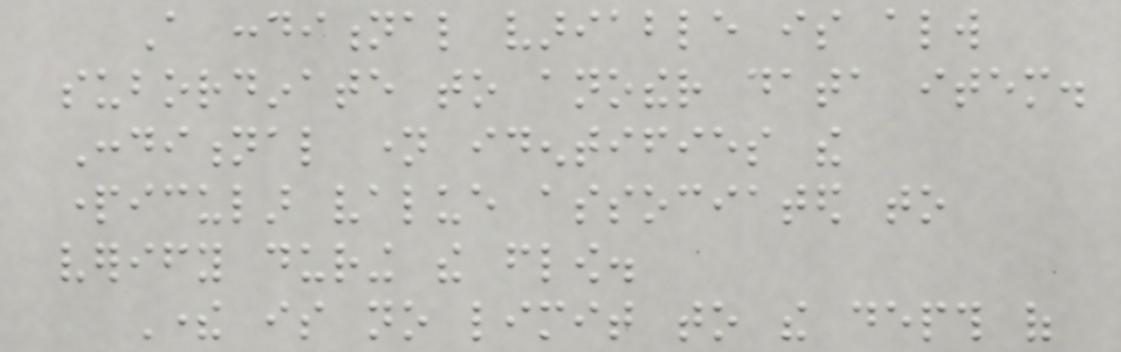A conditional variable is always
subordinate to another data item.
Conditional name identifies the
particular value associated to
verify during the flow.
There is no limit to the depth of
